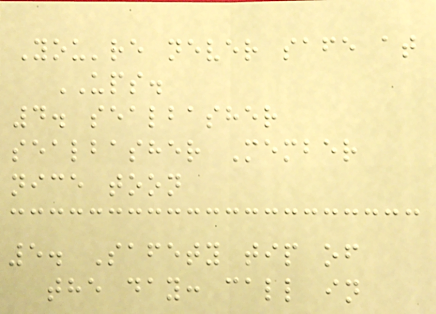You're never safe at
UPS.
4. sealbasher
sealbasher Member
nice toon
5. Safety tip of
the day: call in
